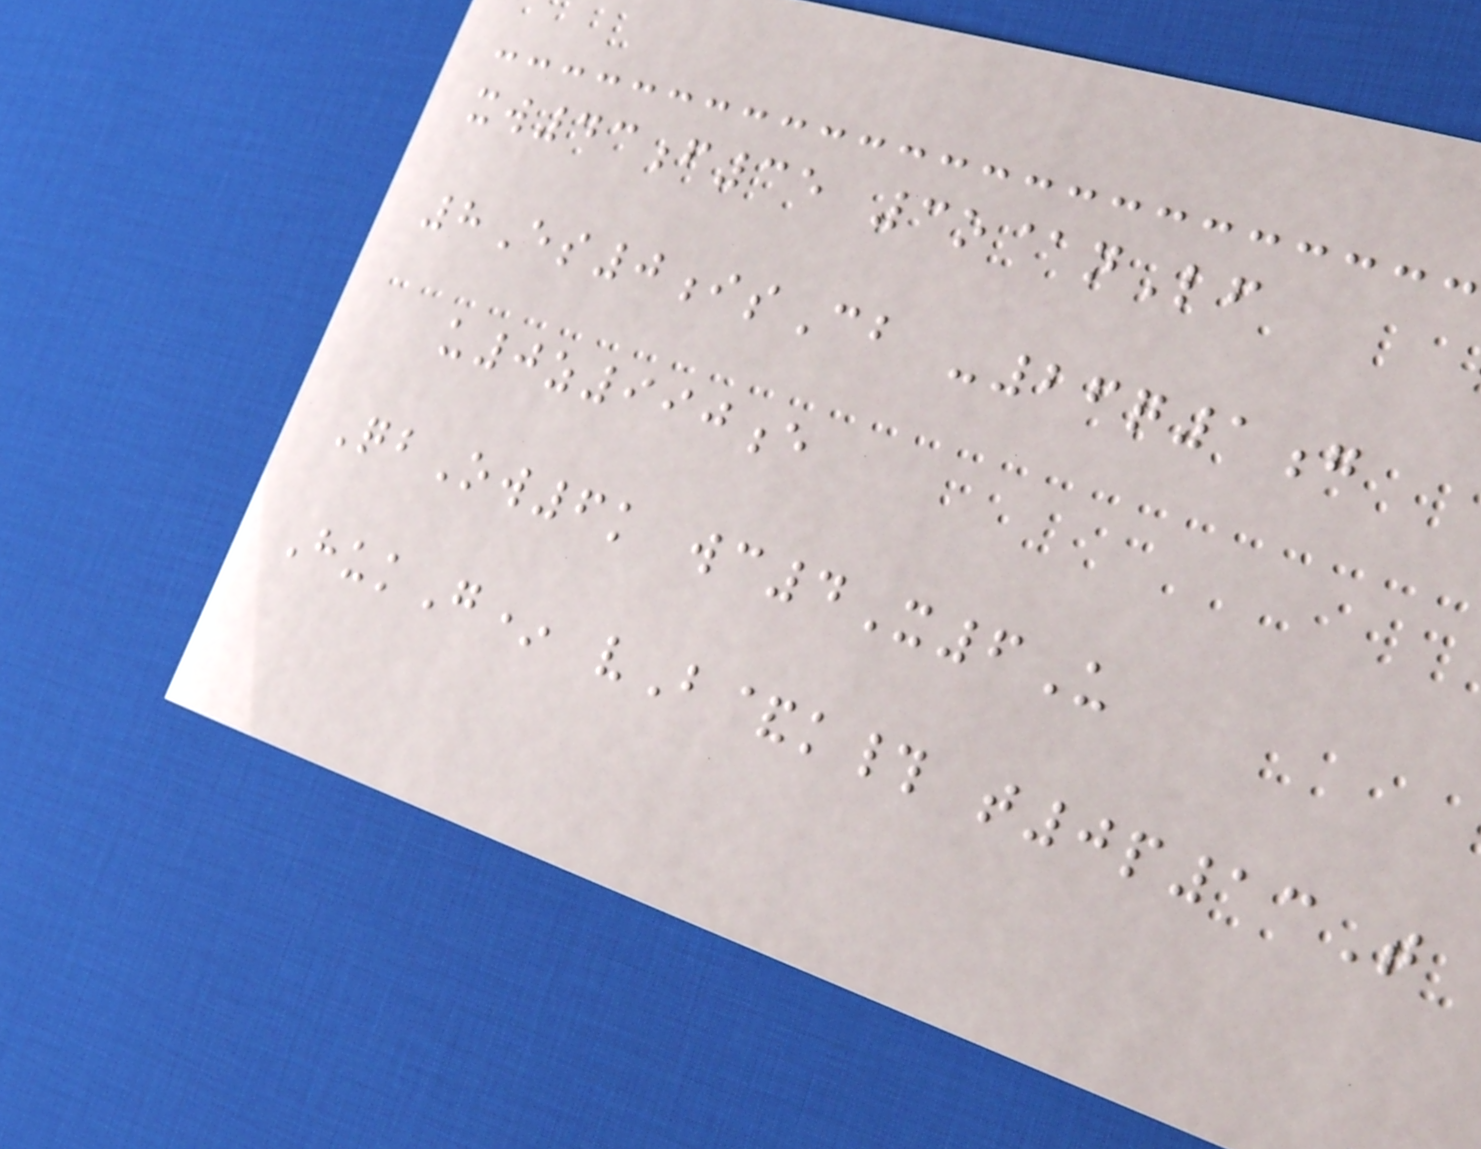xw43f35 3o@nLf
8Es0isCb -26q1g
u0z990e
QbOw6k wc4X6U
HukG* vB&k# t0p13T
